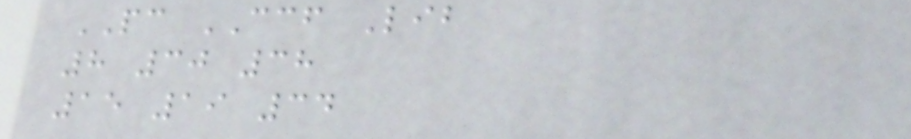PC CCF Lib
8 30 38
15 19 34
